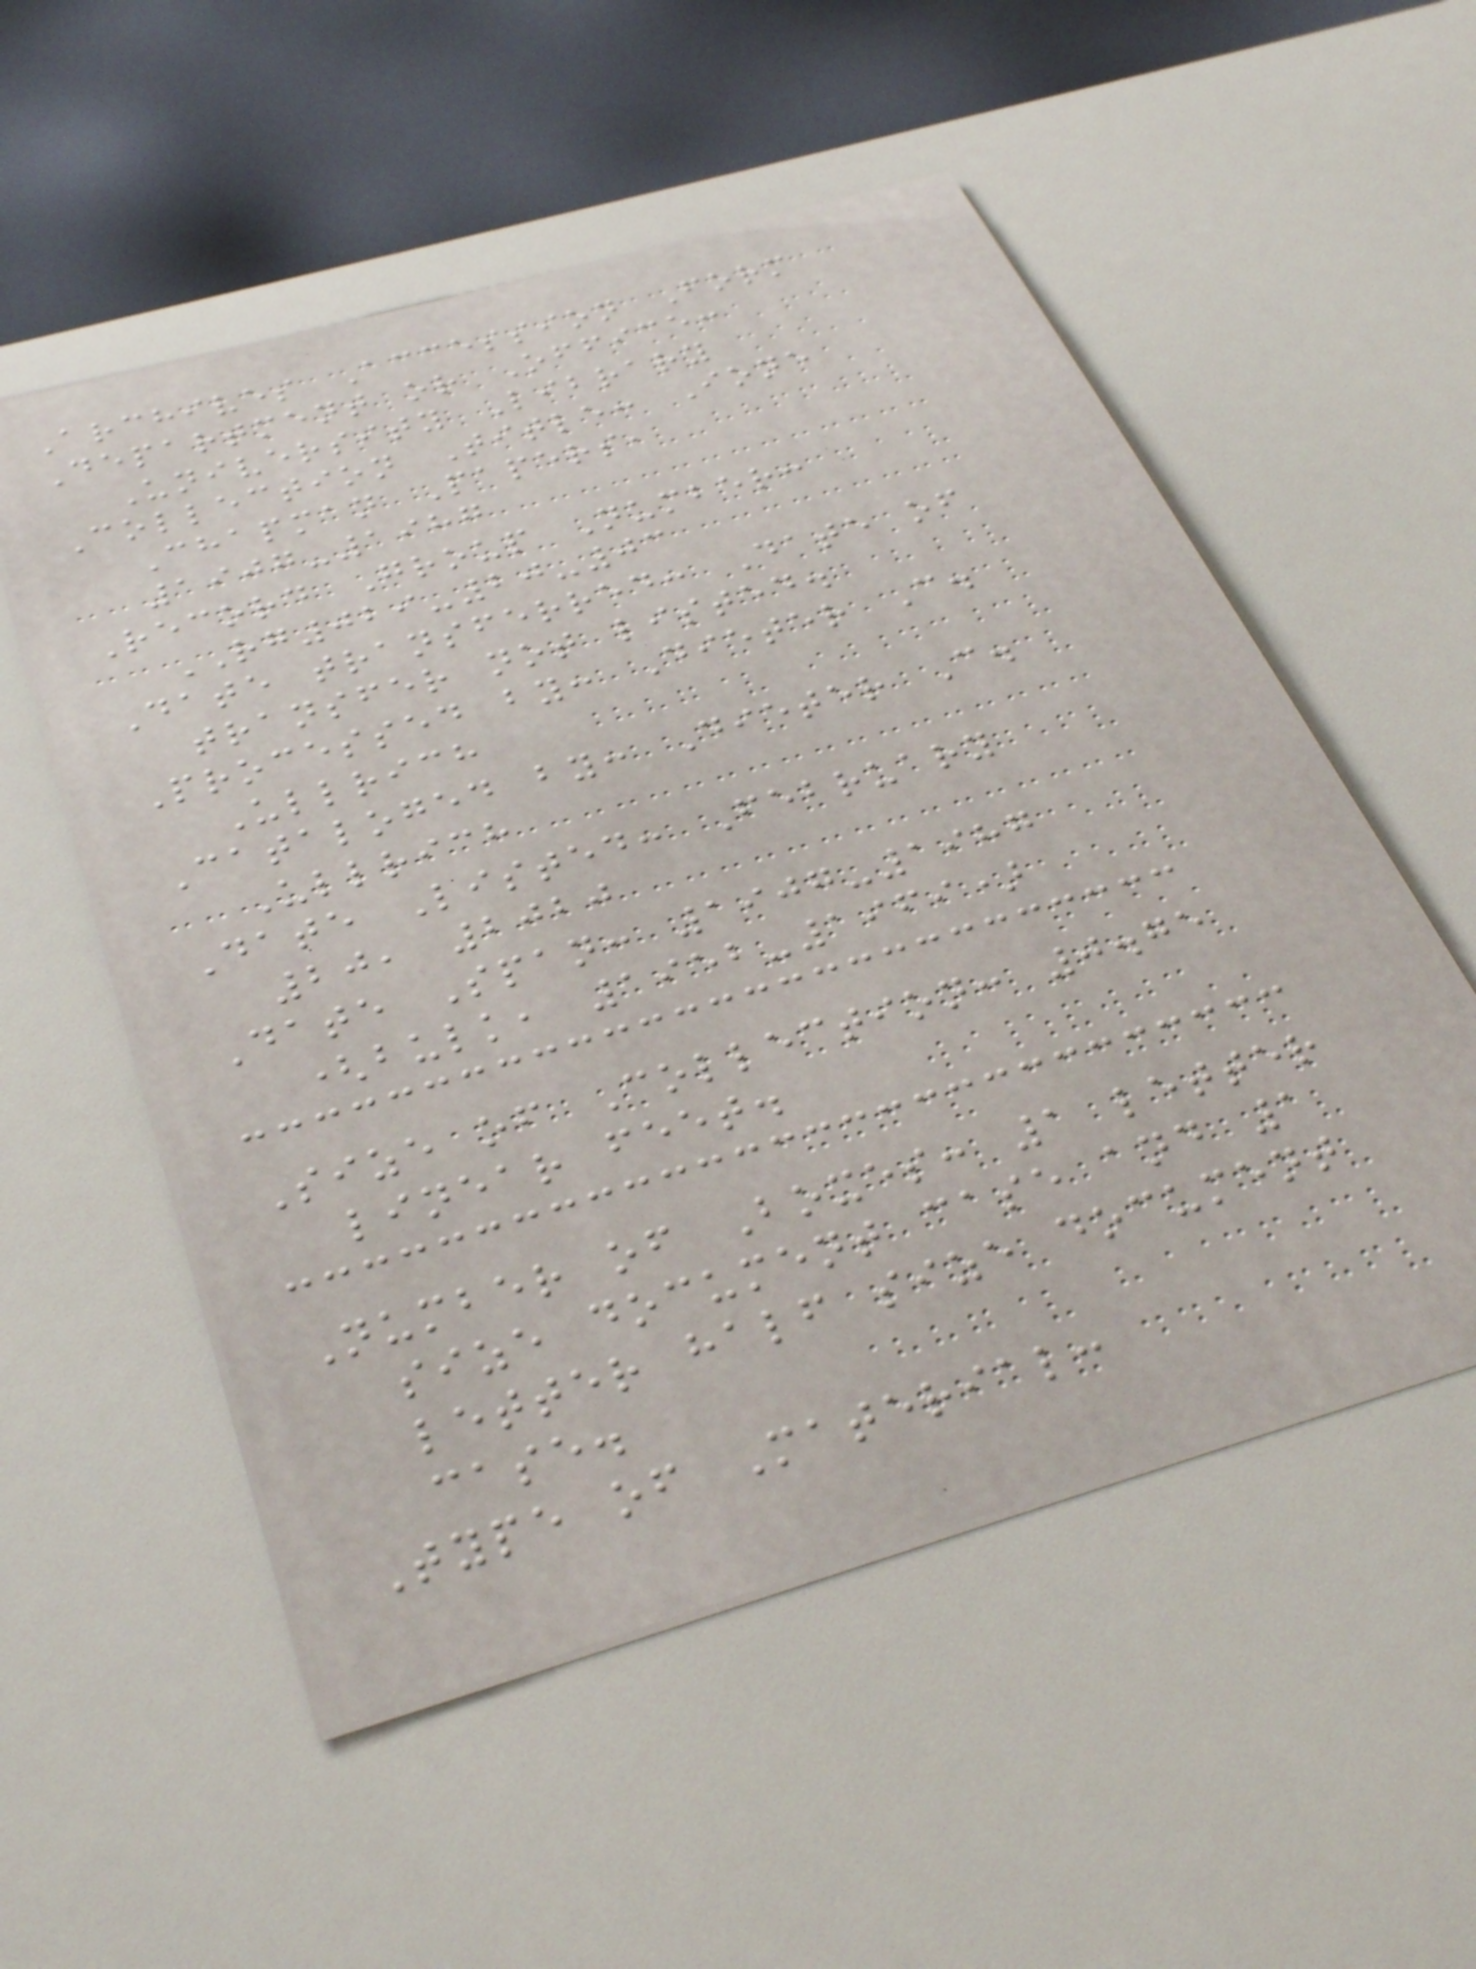Archives Accession Form
Department or Office:
University Library
Collection Title: Ione
Chapman Papers,
1907-1987
Record Group Number:
RG029-20-03
Date transferred: Date of
transfer not listed.
Processed by: Dieter C.
Ullrich
Cataloged by: Dieter C.
Ullrich
Date Listed: February
20, 2020
Date Span: 1907-1987
(bulk, 1952-1969)
Size of Collection: 0.75
linear feet.
Number of Boxes: 1 letter
size document case and 1
letter half size document
case.
Type of Material:
